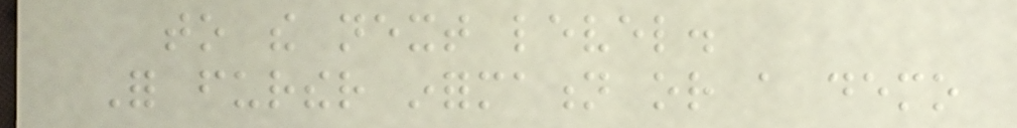to the next level.
For further information or a demo
